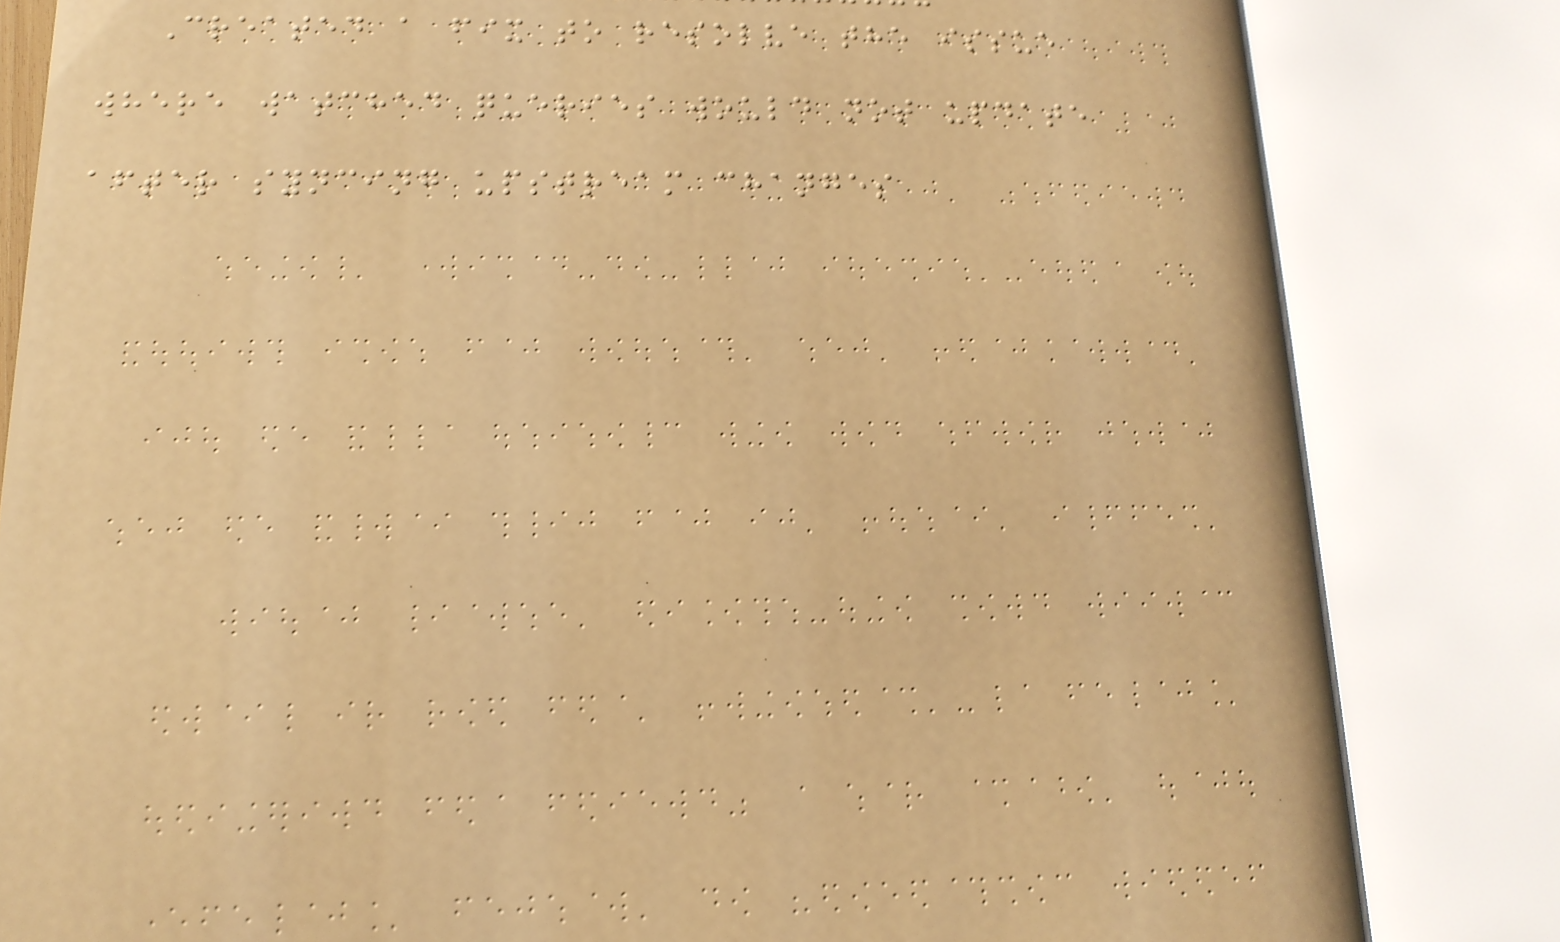Created a fix to resolve the issue
where watched queries would not update
after syncing upstream changes
